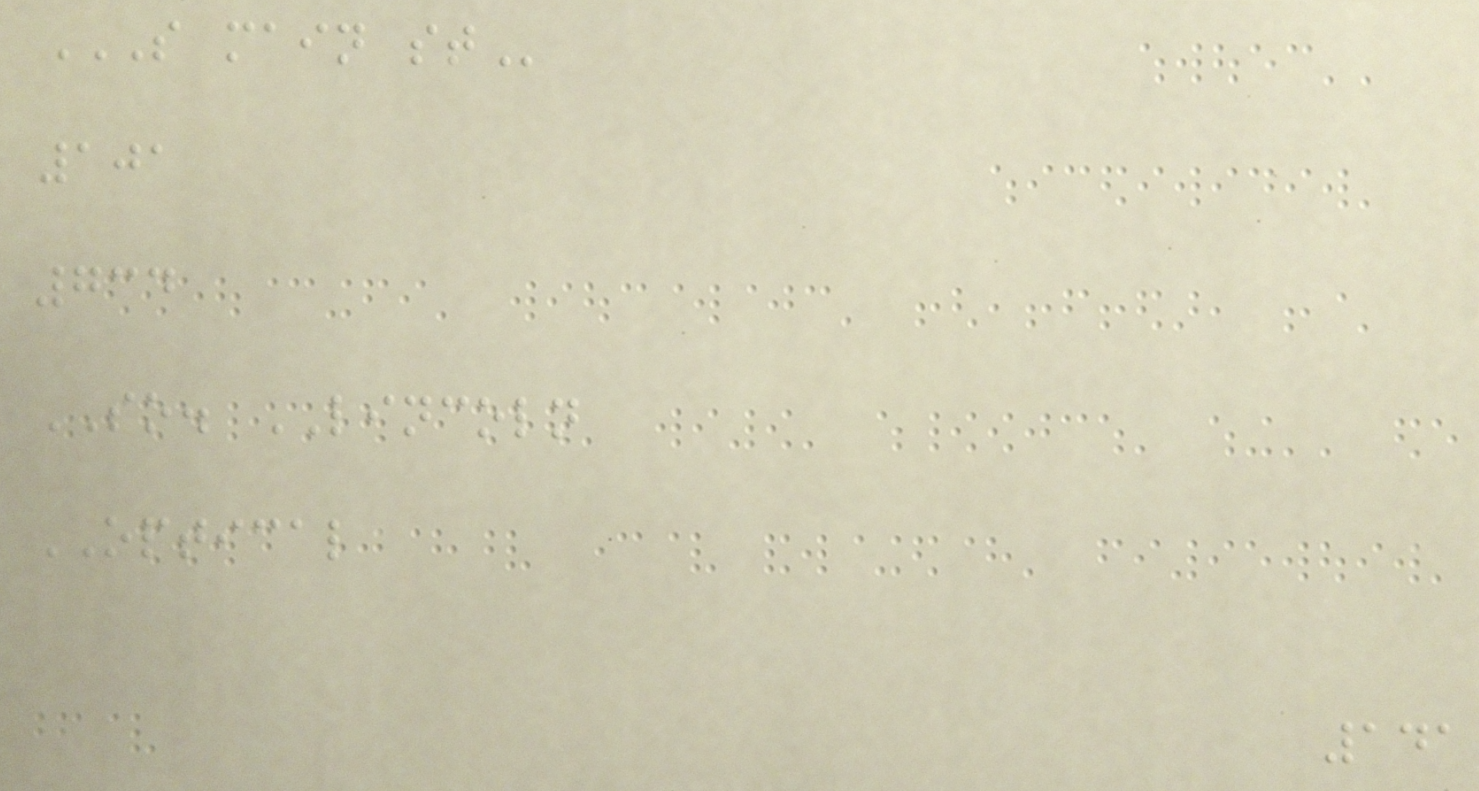S MAIN ST
101
734
SO. LINCOLN
OPTICAL
141
